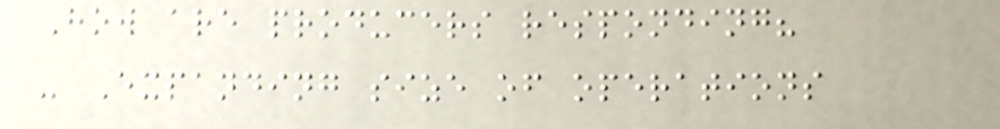How are producers responding?
- Expanding size of operations
